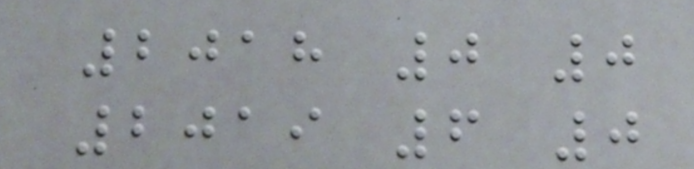2018 0 0
2019 6 0
